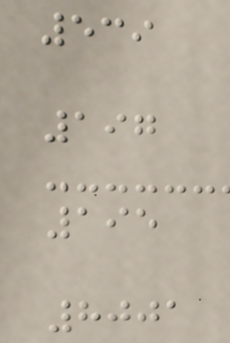539
197
195
8001
